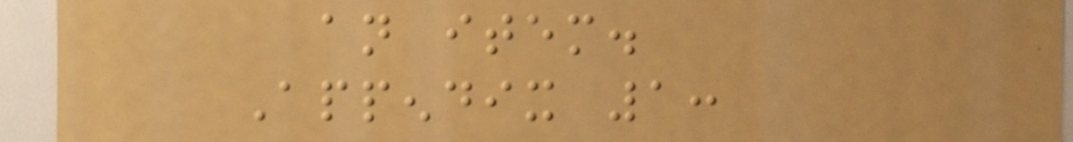an item.
Appendix 1:
